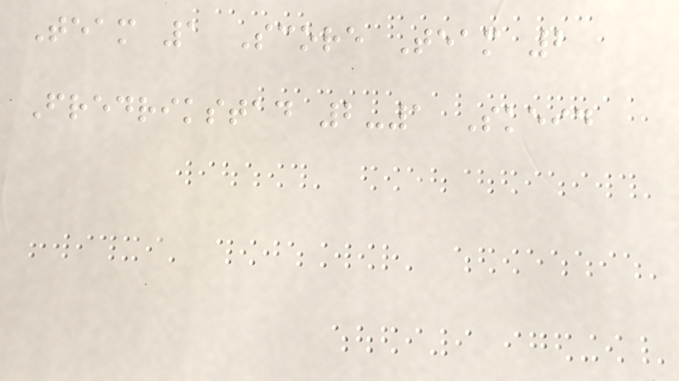Team 1 Score Team 2
Fredrikstad 2-1 Skeid
